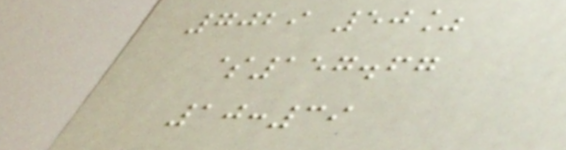7029 50%
$157.67
10:39
